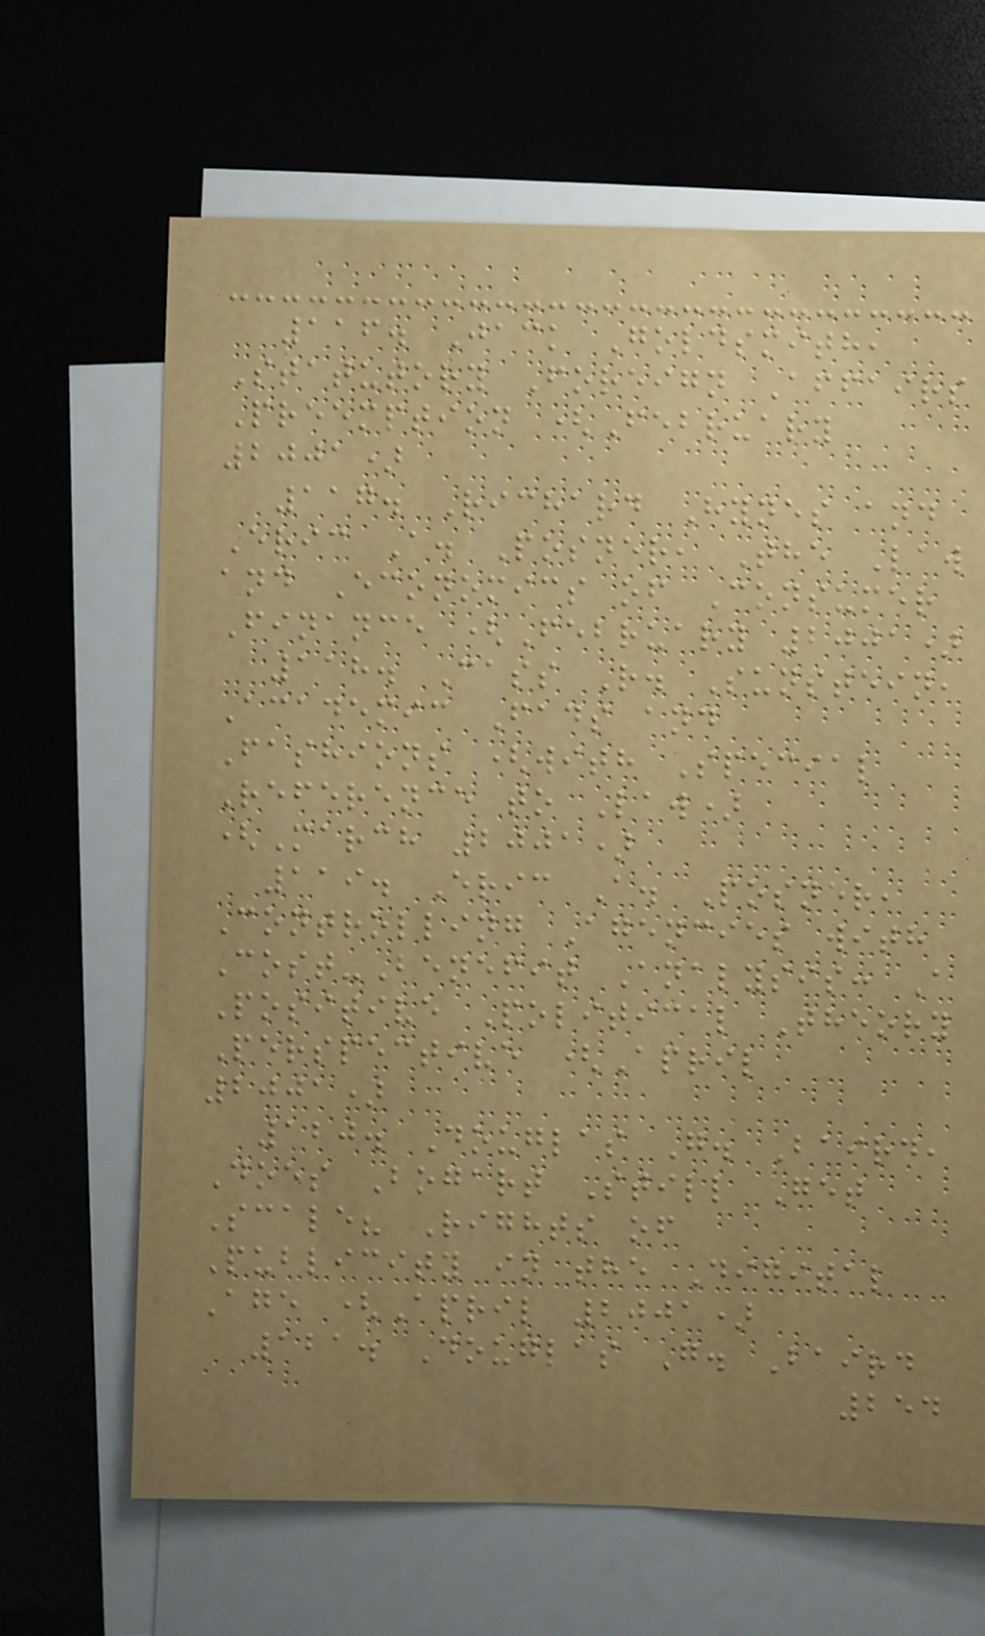116. Jack Goldsmith,
Statutory Foreign Affairs
Preemption (February
2001)
117. Richard Hynes and
Eric A. Posner, The Law
and Economics of Consumer
Finance (February 2001)
118. Cass R. Sunstein,
Academic Fads and
Fashions (with Special
Reference to Law)
(March 2001)
119. Eric A. Posner,
Controlling Agencies with
Cost-Benefit Analysis: A
Positive Political Theory
Perspective (April
2001)
120. Douglas G. Baird,
Does Bogart Still Get
Scale? Rights of
Publicity in the Digital
Age (April 2001)
121. Douglas G. Baird
254
